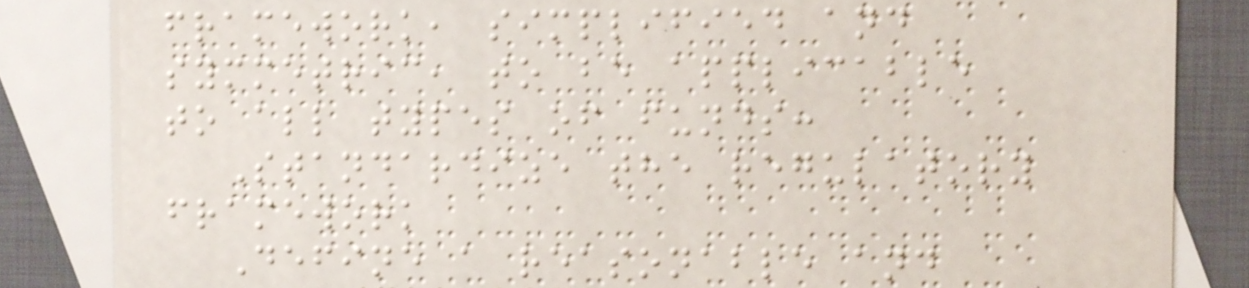framework, simplified and
symmetric, to be applicable
to all types of funds:
Standardize the regulatory
framework
Define a reasonable and
